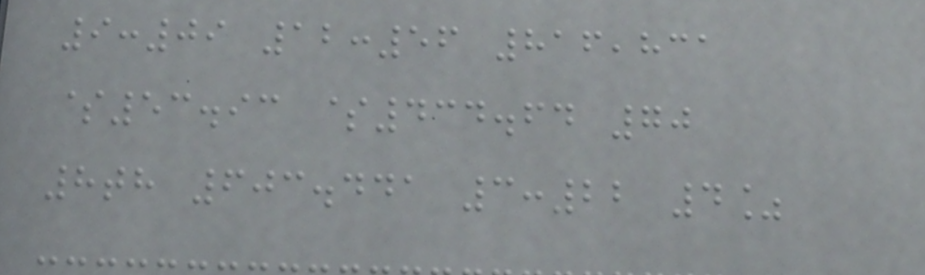9:09 12:56 816,831
$53.93 $434.64 70
8th 603.441 3:22 4%
